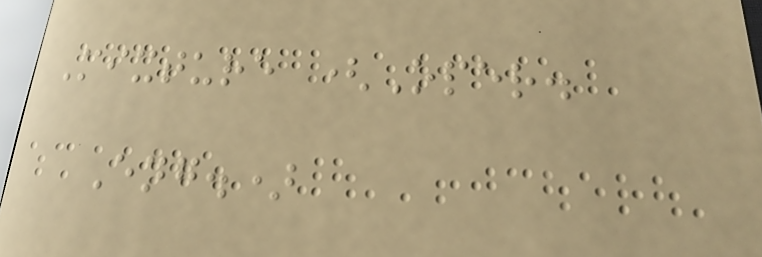Mixture (Oper.
Eng.)
